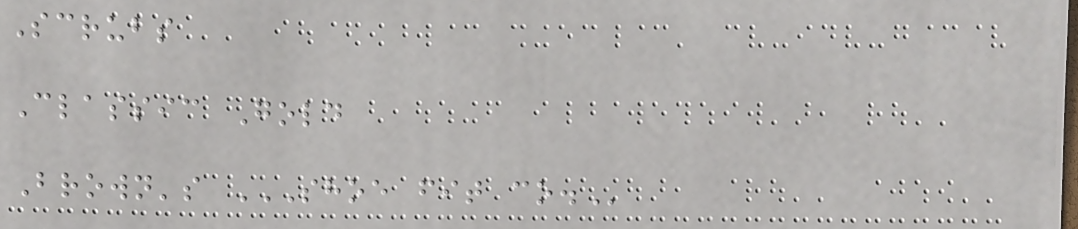Scrubs
Classic Gold
Brown's SHOE FIT CO.
